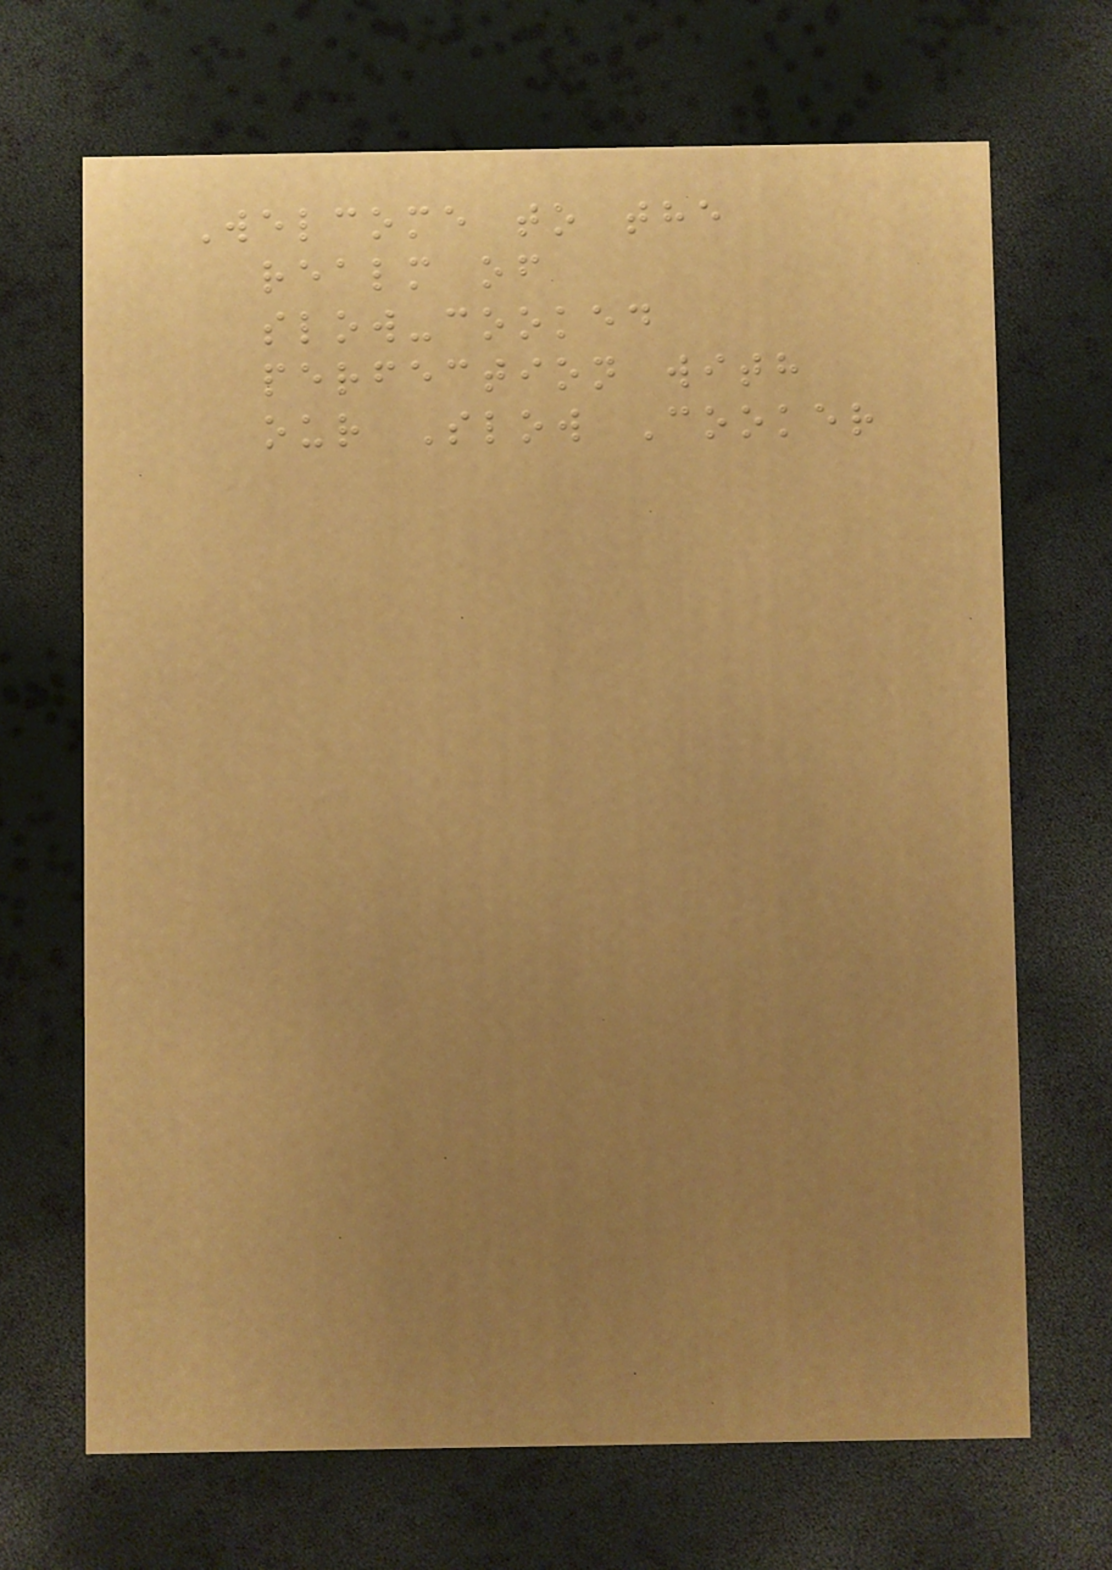Welcome to the
realm of
slow-cooked
perfection with
our Slow Cooker
